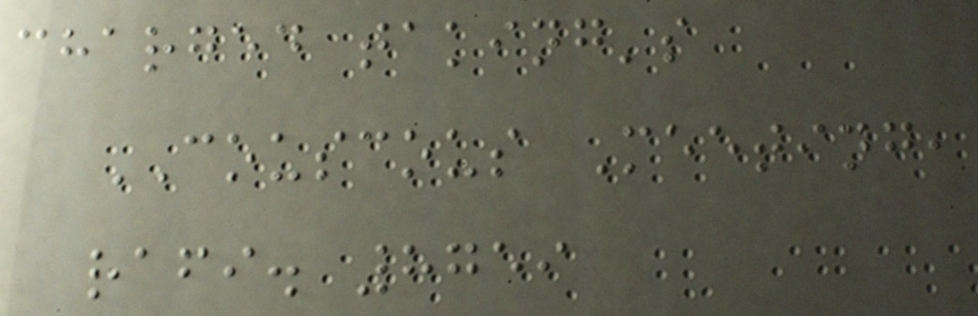charged taking's
COUSCOUS Meeting,
rafi. 8759
